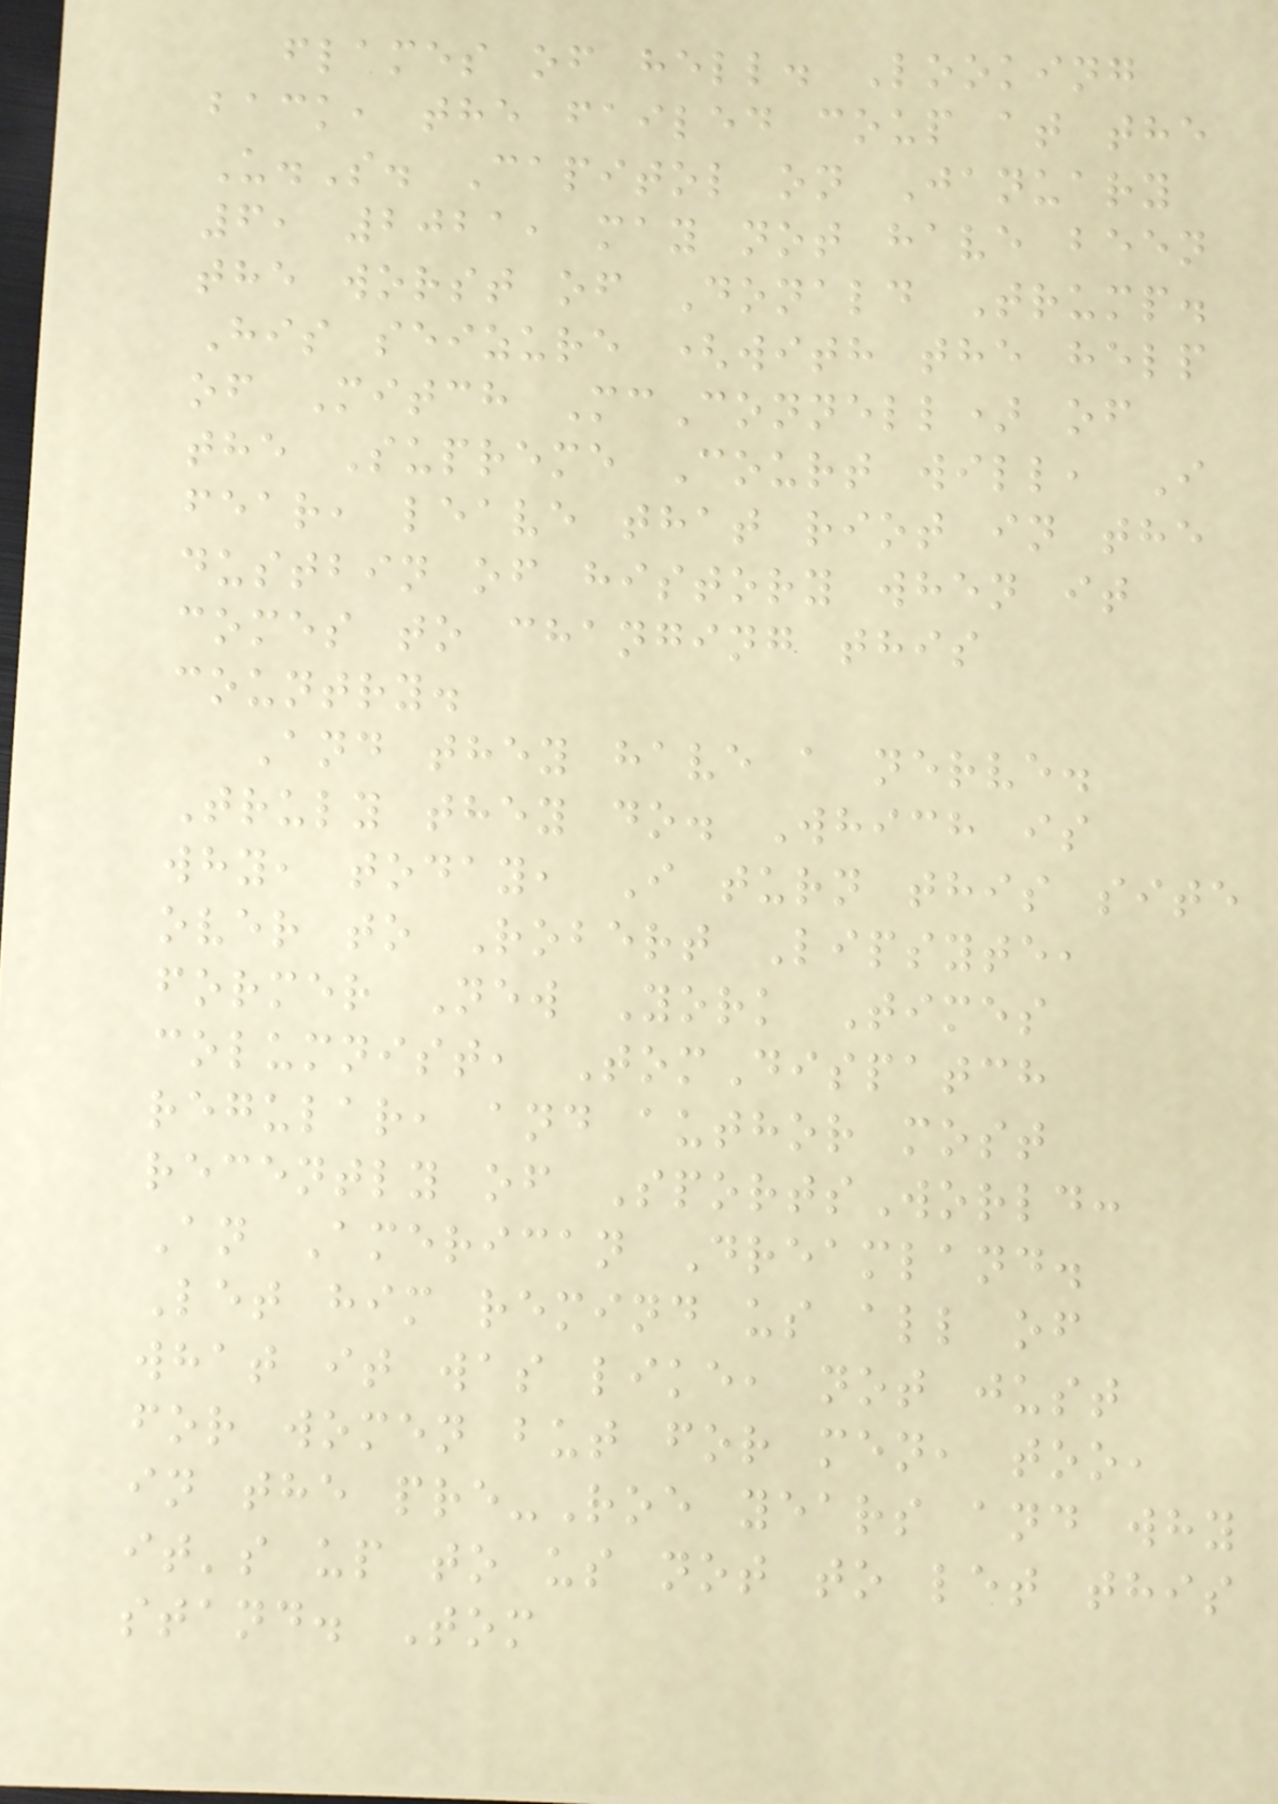flames of hell. Looking
back, the failed coup at the
U.S. Capitol on January
6, 2021, may not have been
the worst of Donald Trump.
His seizure (with the help
of Mitch McConnell) of
the Supreme Court will, I
fear, leave that riot in the
dustbin of history when it
comes to changing this
country.
And they have a nerve.
Truly they do. Which is
why, today, I turn this site
over to Robert Lipsyte,
former New York Times
columnist, TomDispatch
regular, and author most
recently of SportsWorld:
An American Dreamland.
Let him remind us all of
what it was like, not just
for women but for men, too,
in the pre-Roe years and why
it's up to us not to let this
stand. Tom
